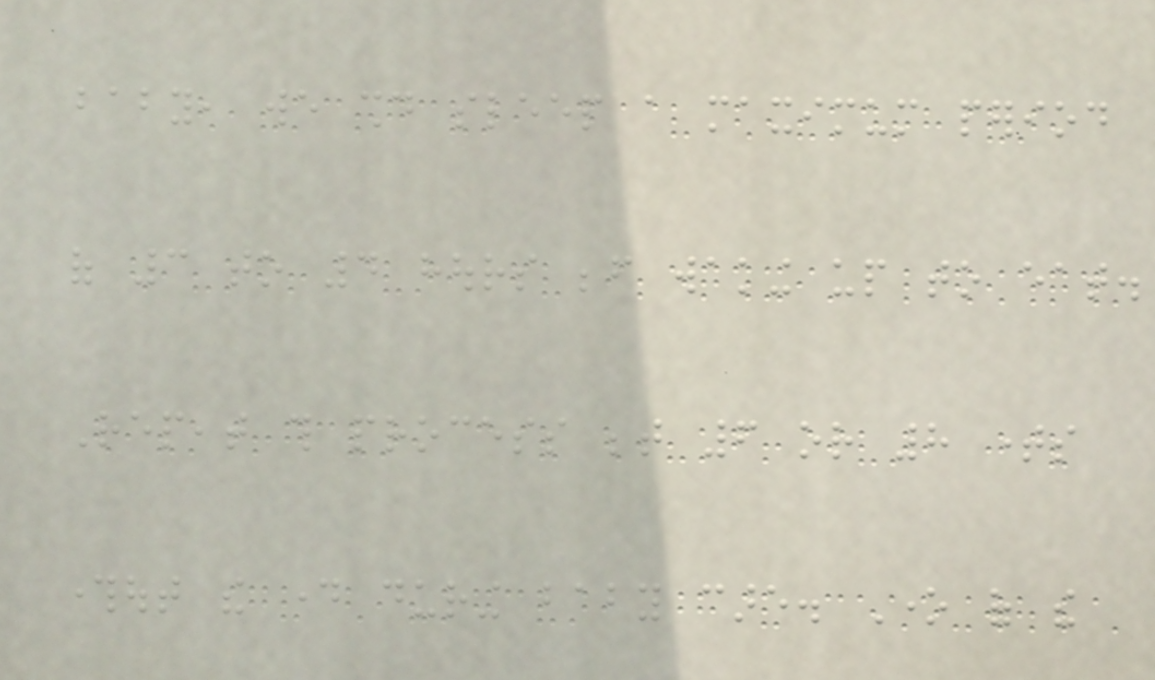baby, we should sleep a maximum period
of 3 to 4 hours before waking up to eat.
Repeat this process between 6 or 8 times
throughout the day during baby care. One of the
